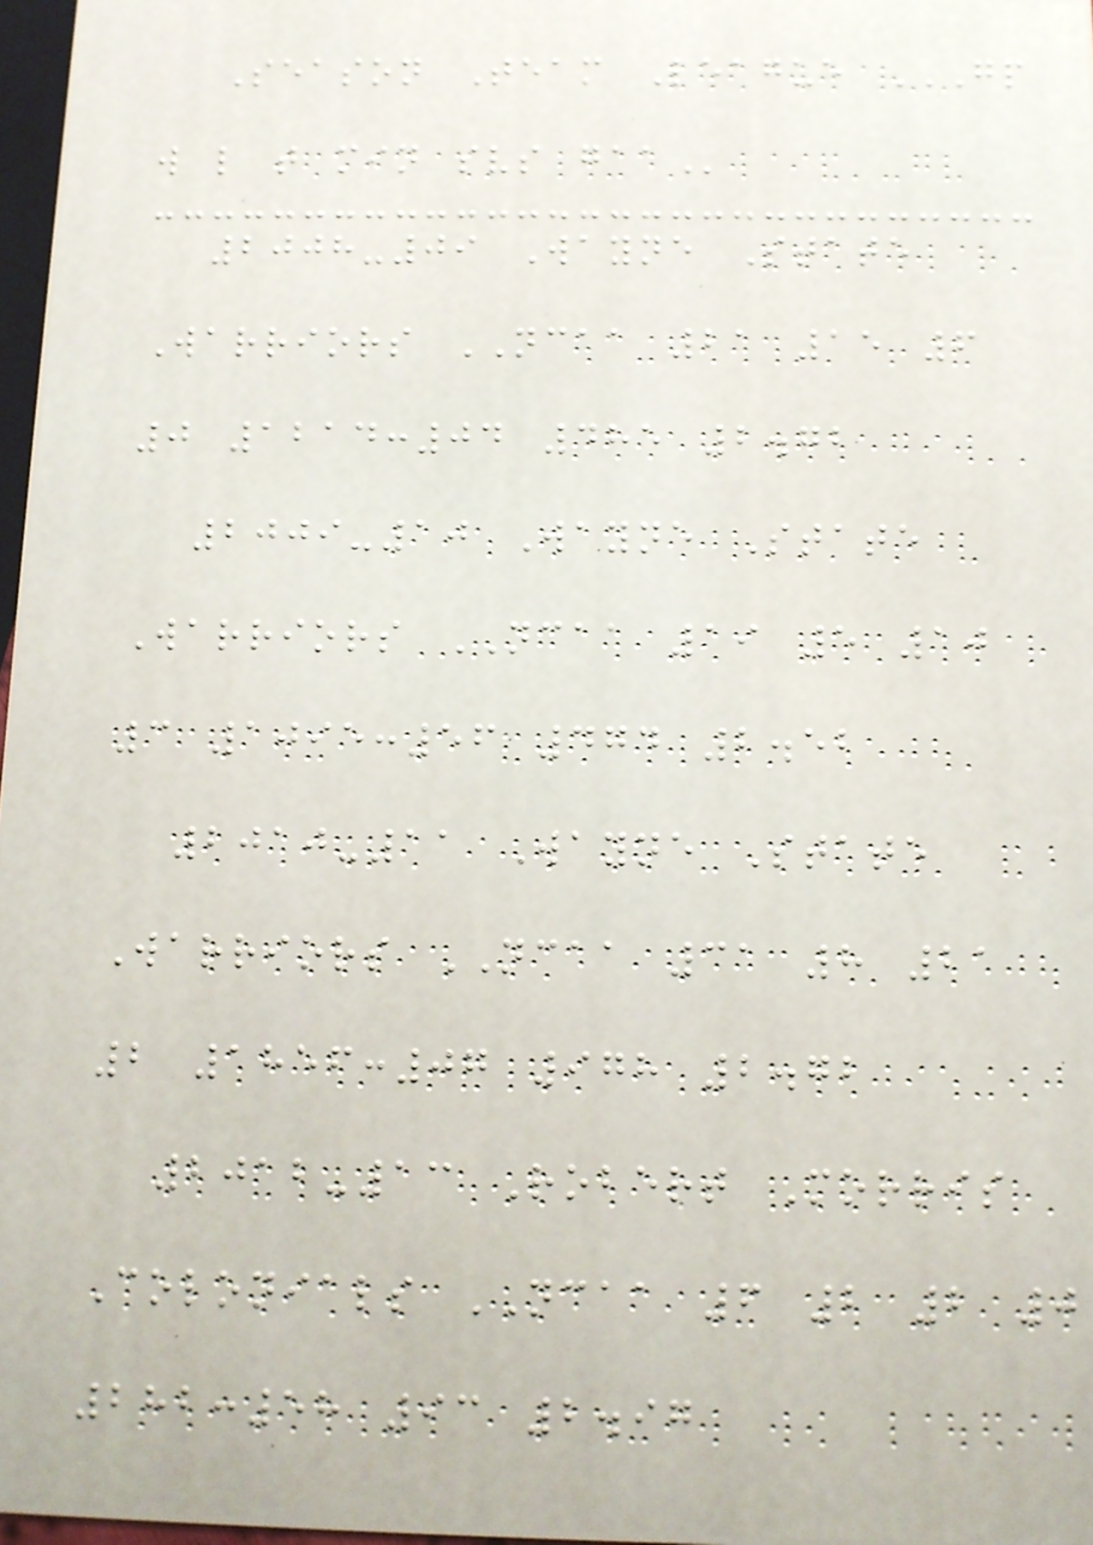Season Team League GP
W L T MIN SVS GAA
2008-09 Wayne State
Warriors NCAA 21 15 6
0 1214:04 485 2.72
2009-10 Wayne State
Warriors NCAA 19 5 10
3 1095:56 474 2.52
2010-11 Wayne State
Warriors NCAA 31 8 21
2 1856:07 978 2.72
2012-13 Robert Morris
Colonials NCAA 6 2 2 0
282:58 93 2.97
